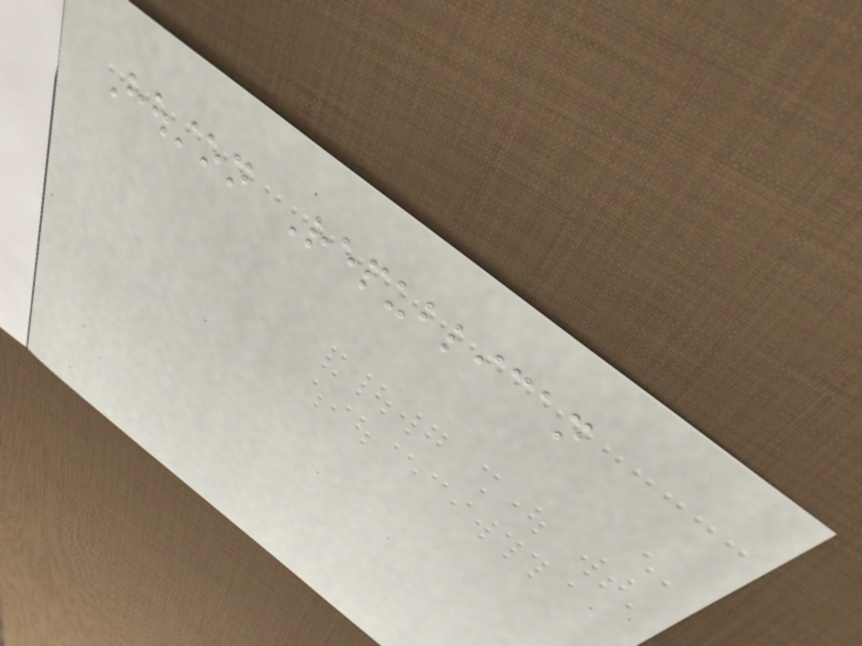Houston Republican
